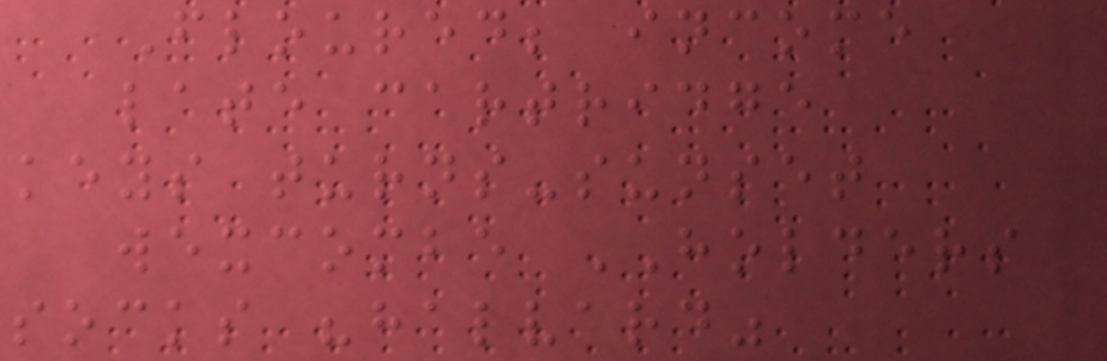Floured; income
late cartridge
keys turns-sunset
wexcombe HOLDERS
socks "halvard"
